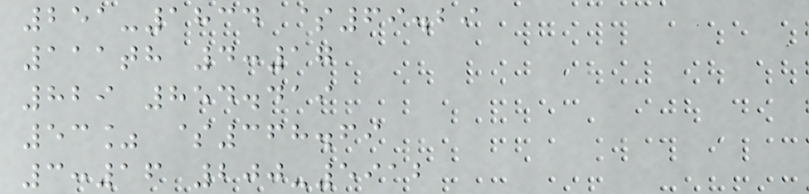251-1834 $69.29
111th 4:17
829 854.419
53% $368.69
3:16 200-5912
